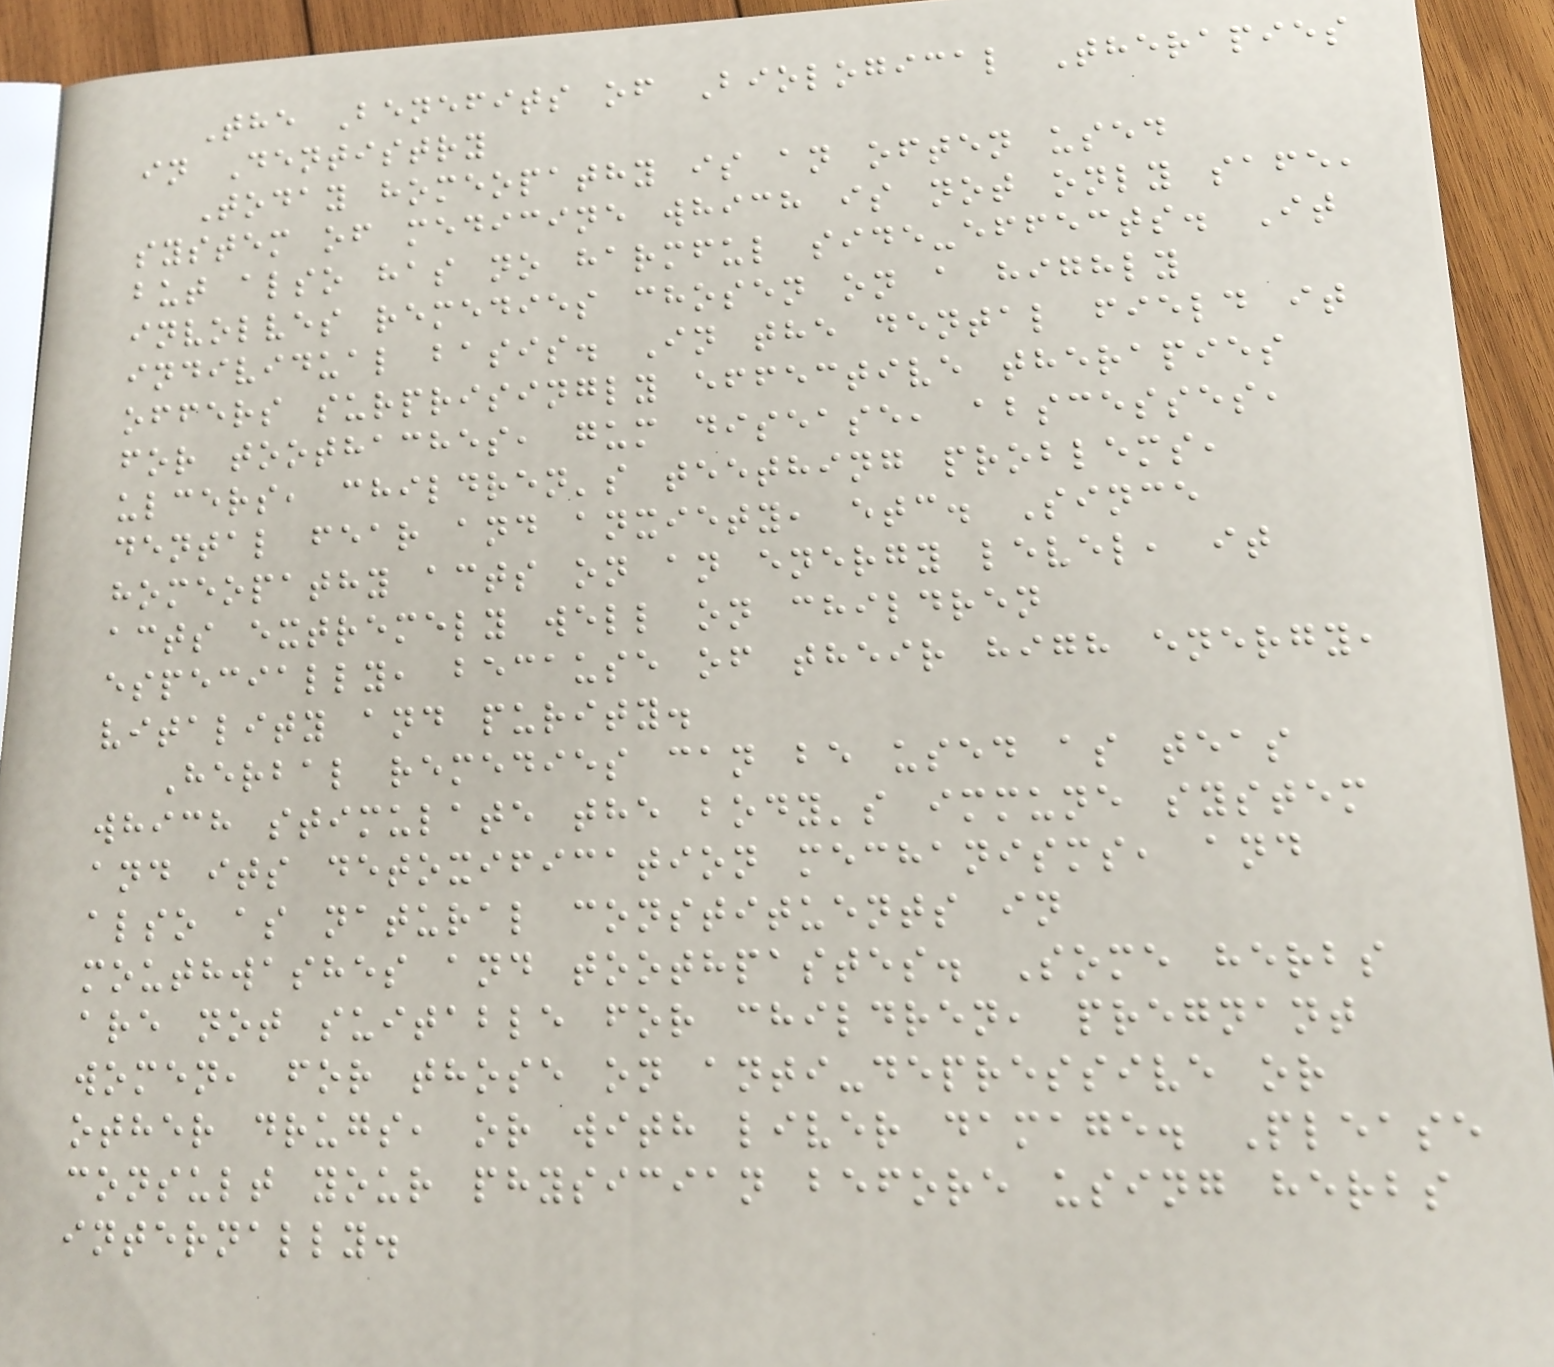The Benefits of Biological Therapies
in Dentistry
Today homeopathy is an often used
system of medicine which is not only safe,
but also has no harmful side-effects. It
involves remedies chosen on a highly
individual basis. In the dental field it
offers surprisingly effective therapies
for toothaches, gum disease, abscesses,
ulcers, children's teething problems,
dental fear and anxiety, etc. Since
homeopathy acts on an energy level, it
acts extremely well on children
especially, because of their high energy,
vitality and purity.
Herbal remedies can be used as teas
which stimulate the body's immune system
and its detoxification mechanisms, and
also as natural constituents in
mouthwashes and toothpastes. Some herbs
are not suitable for children, pregnant
women, for those on anti-depressive or
other drugs, or with liver damage. Please
consult your physician before using herbs
internally.
